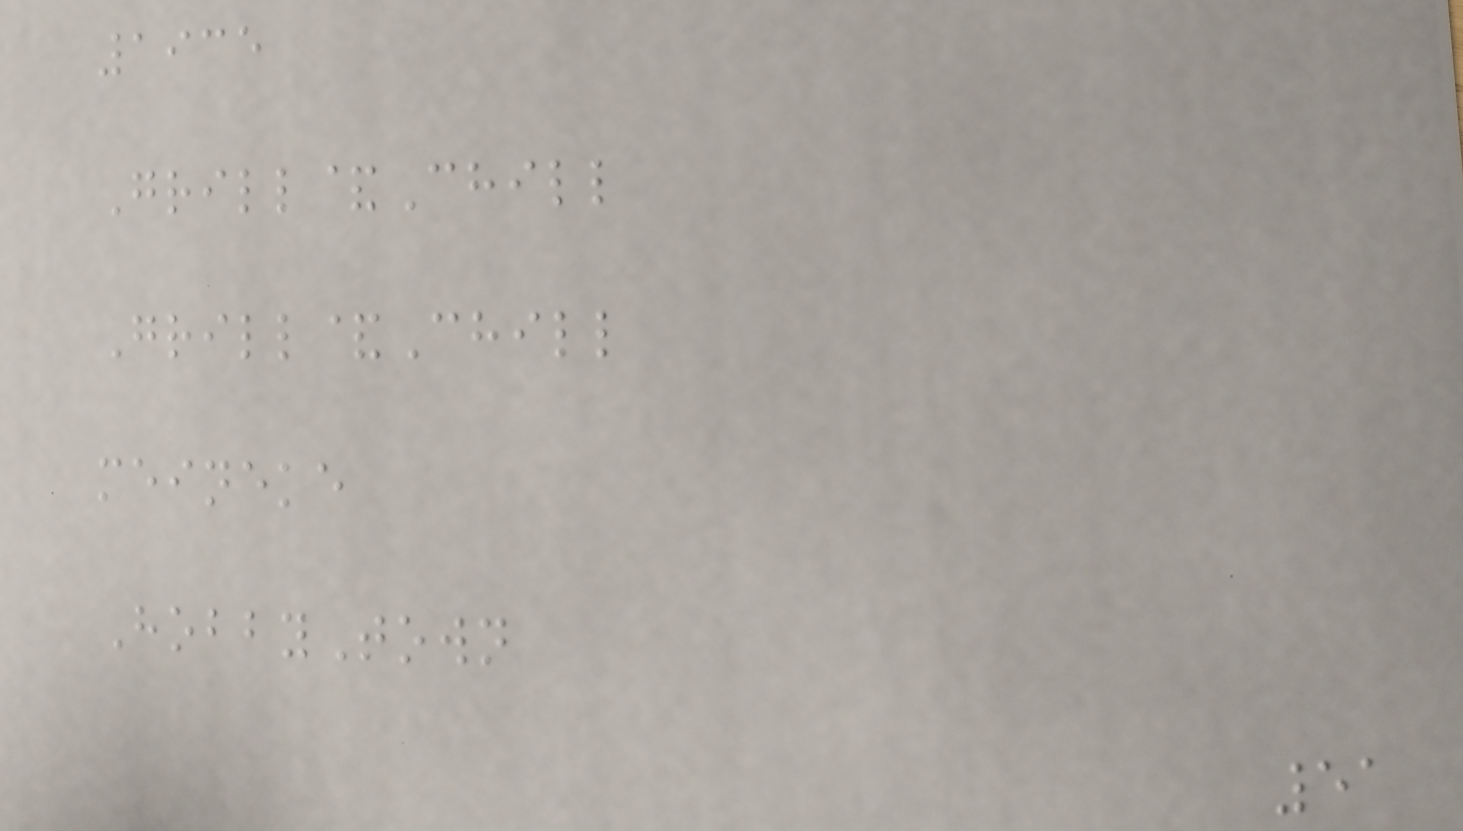1935
Grill&Chill
Grill&Chill
meineke
HobbyTown
51
